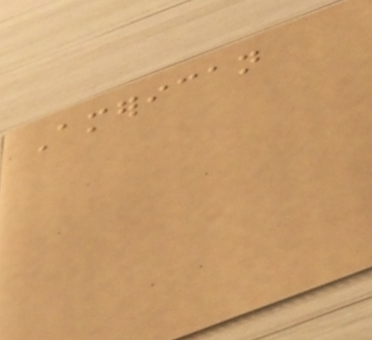American
